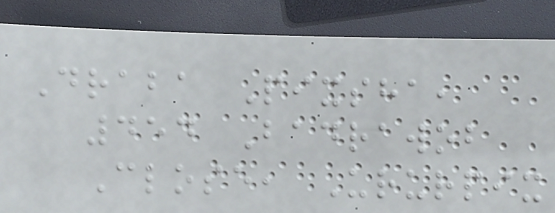Draba Pixsha,
454 Badrawob
Close, Ururpix
